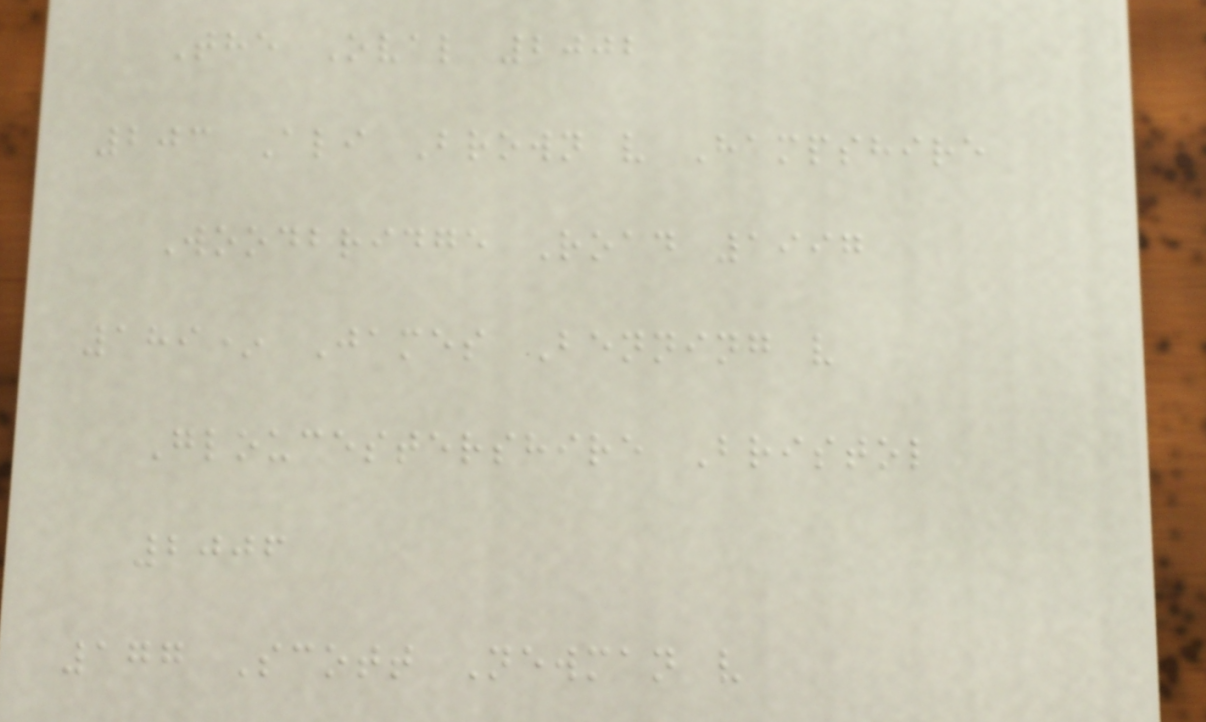The Oval 2002
203 Ali Brown v Hampshire
Woodbridge Road 1997
189* James Benning v
Gloucestershire Bristol
2006
177 Scott Newman v
